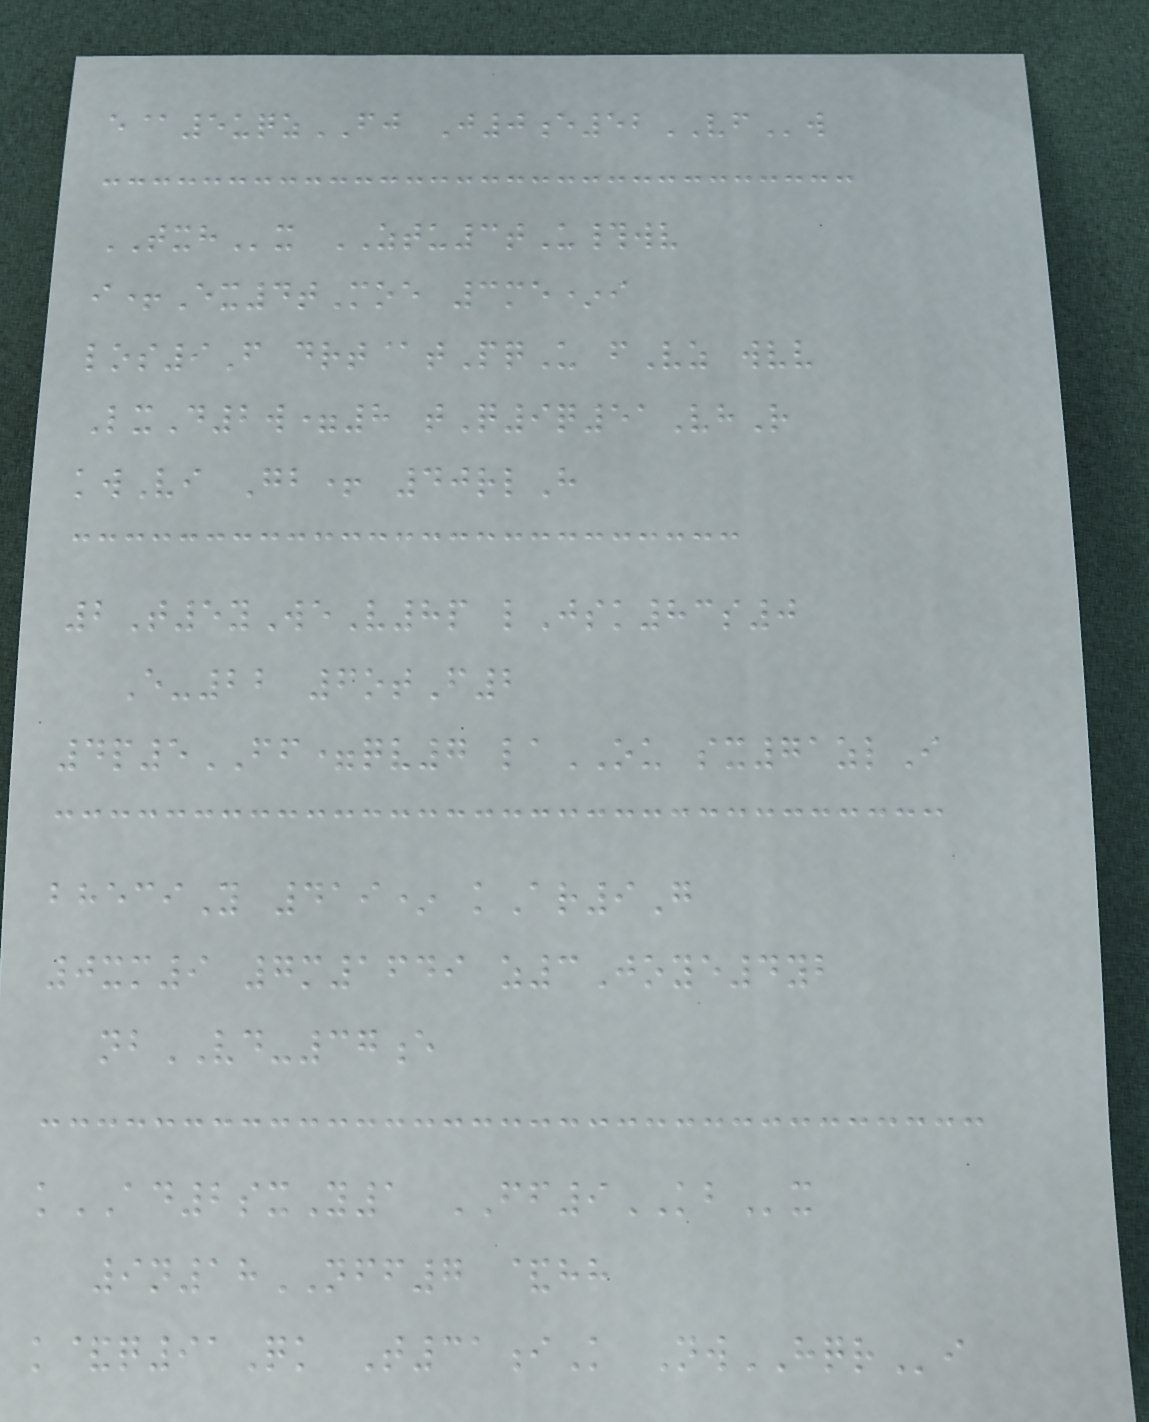e@5uqzFJ J0e52VFw
TXHx ZTU3tU#wv
i+Ex4tMoe 3me*i
los9F drt@tPqU fVz wvv
LxD2w=8 tQ9q51VhR
kwVi Gb+ 40rlH
2T5yWeV8p lJsk83s0
E-22 6otF2
4p5FF=qv7 laOU sx71zlI
bheciY 419* kAr9G
0xm9 7m1649 z3Joye4yb
nbVD-37e
kAD2sxY1 FF9KBx
9n18NFF7 &hh
k&q91Qk T31iK NwHQRi
